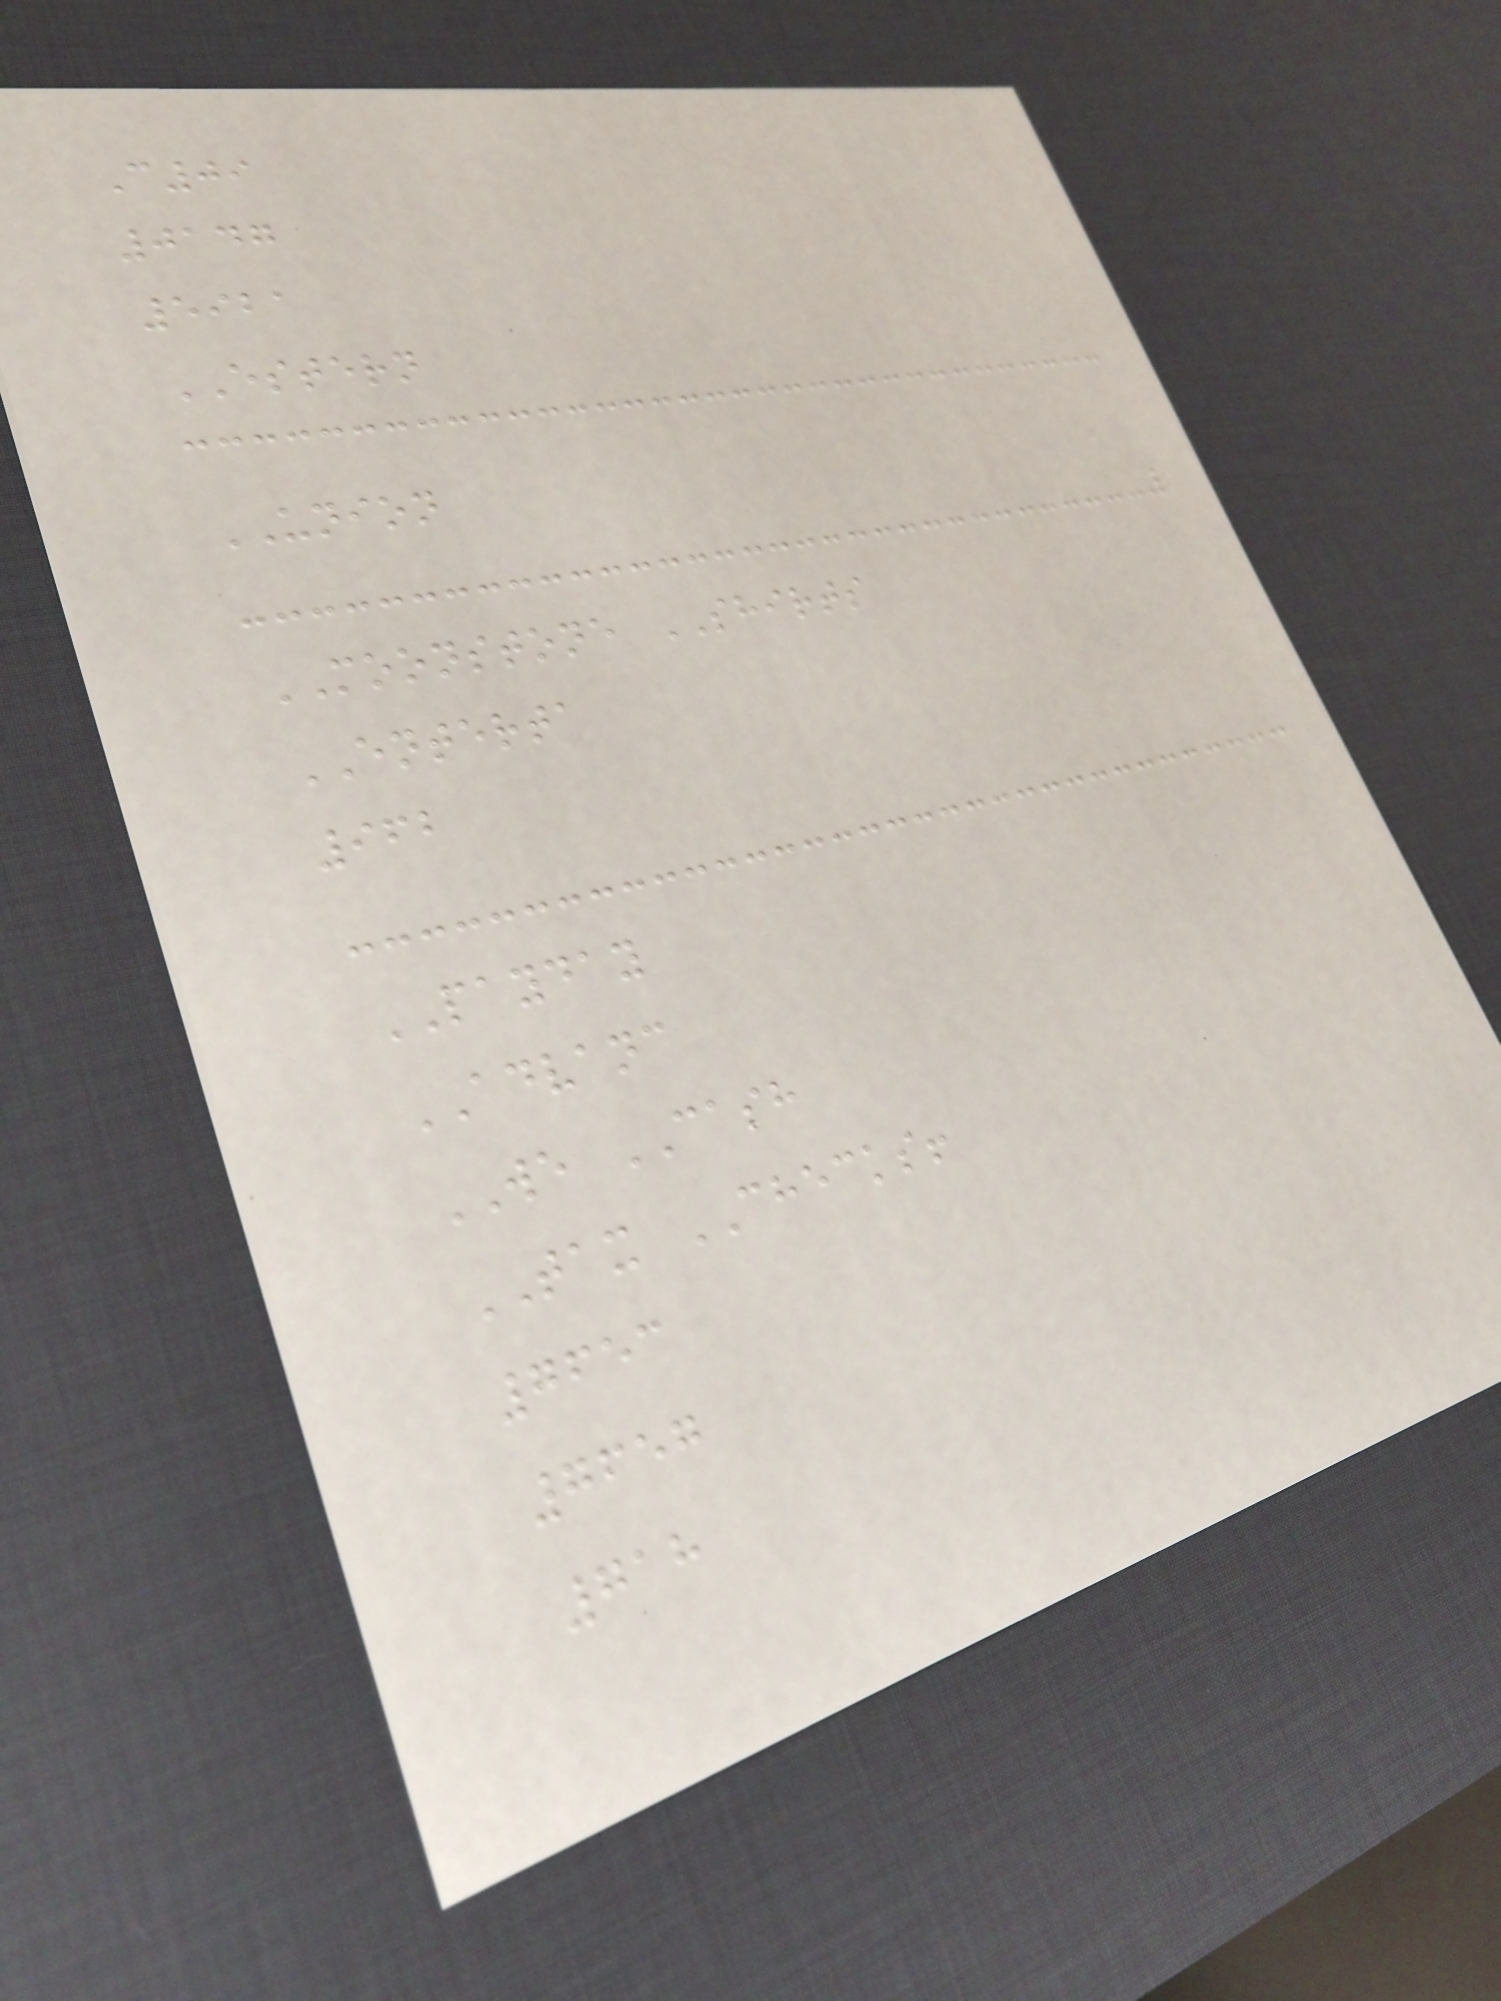C09
0147
5921
ESTERN
UNION
MOONSTONE SHIRTS
ENTERTA
962
PAYDAY
ADVANC
WE CASH
TAX CHECKS!
7653
7657
718
